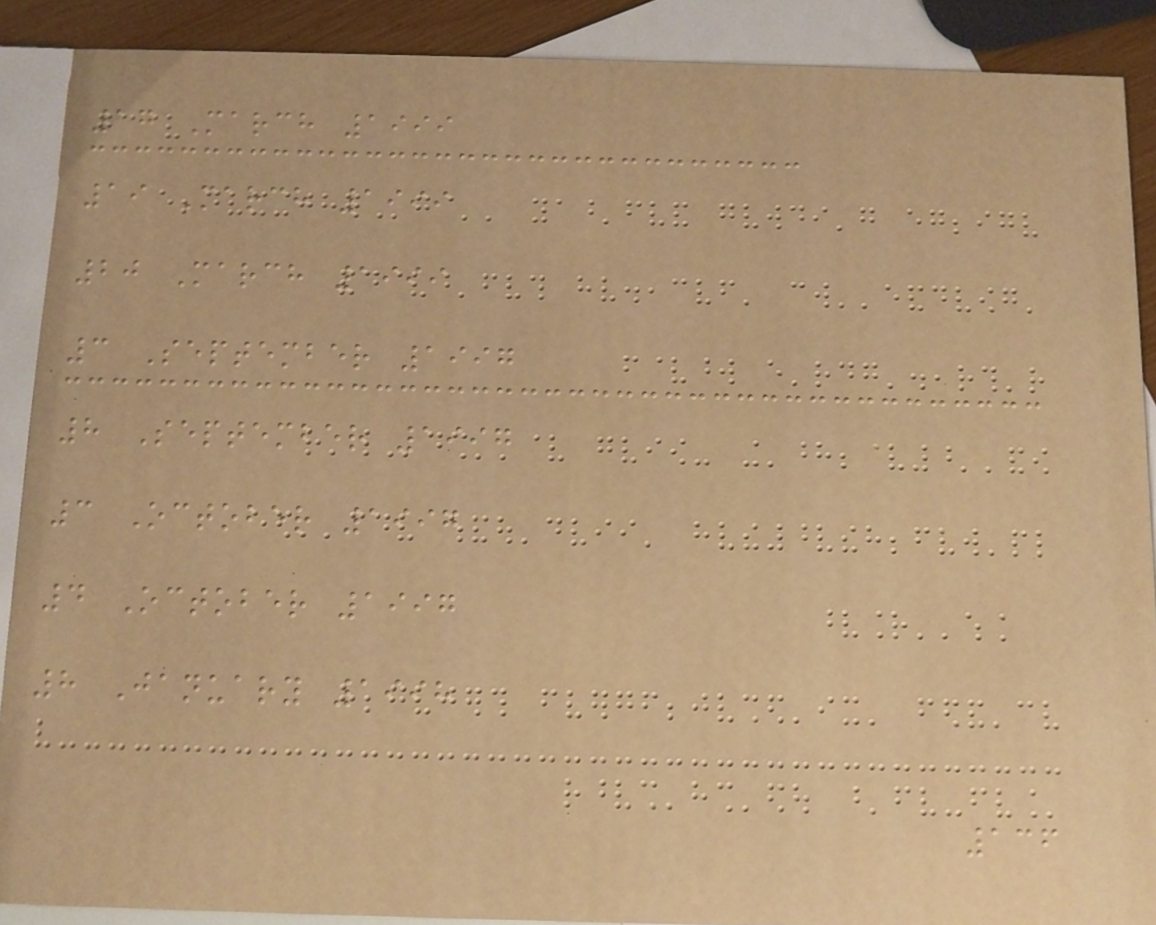17 March 1999
19 March 1999
20 March 1999
3 September 1997
8 September 1997
3 October 1997
4 October 1997
8 January 1998
136
